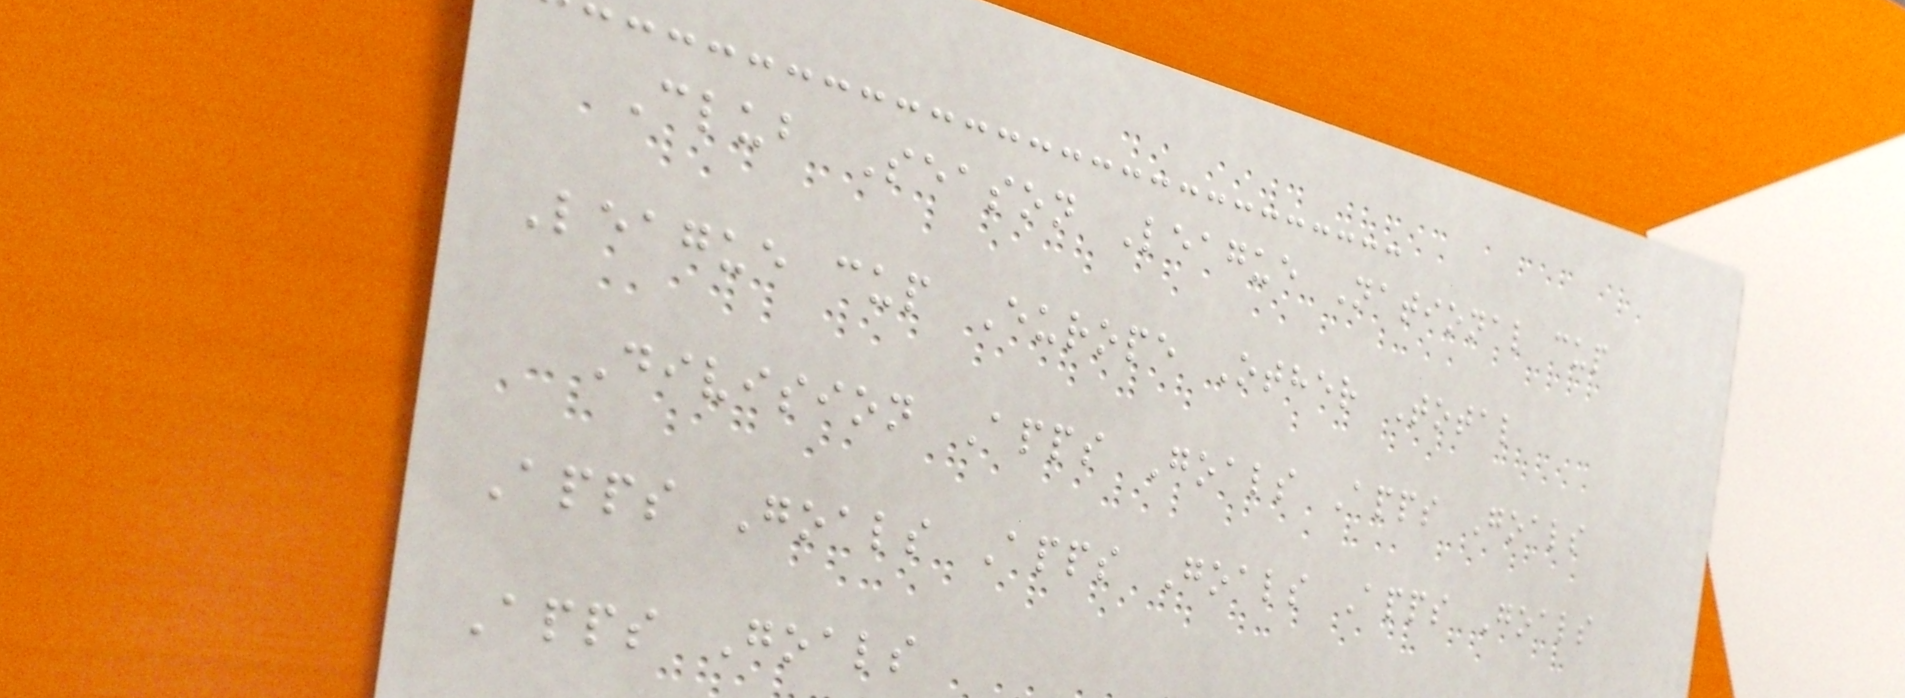Club Season League National cup
League cup Europe Other Total
Division Apps Goals Apps Goals
Apps Goals Apps Goals Apps Goals
Apps Goals
